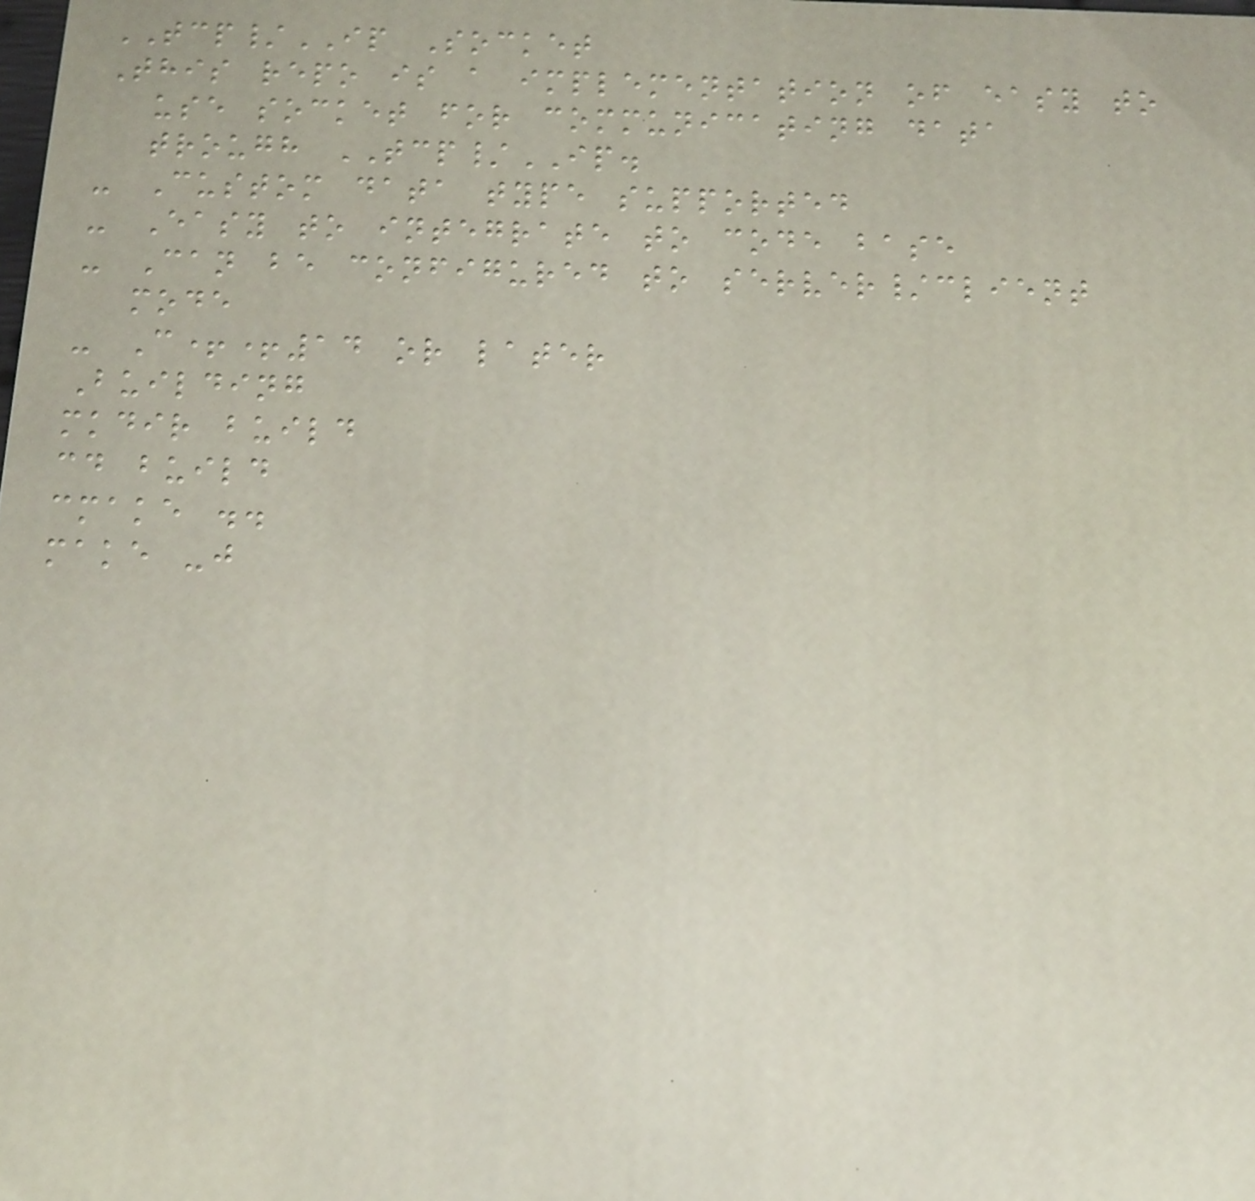TCP/IP Socket
This repo is a implementation of easy to
use socket for communicating data
trough TCP/IP.
- Custom data type supported
- Easy to integrate to code base
- Can be configured to server/client
mode
- C++14 or later
Building
mkdir build
cd build
cmake ..
make -j
